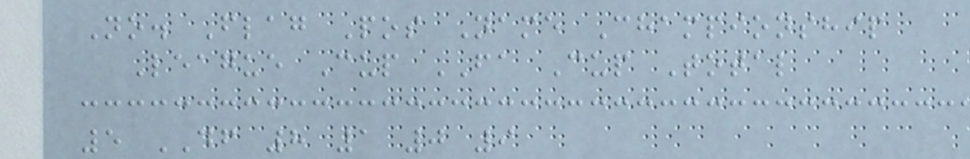No. Flag Pos Name Championship
League Cup FA Cup Total
5 DF 8 1 0 9
